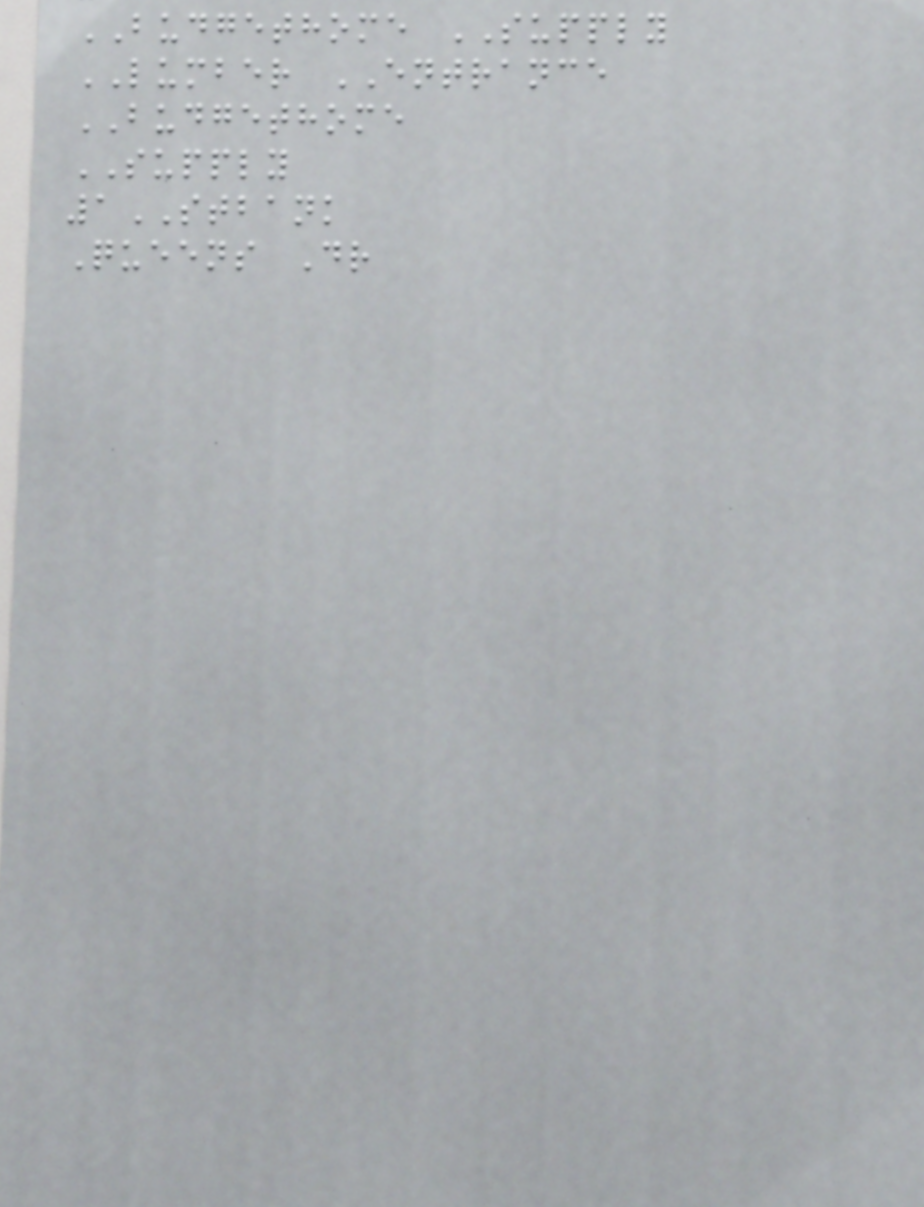BUDGETHOME SUPPLY
LUMBER ENTRANCE
BUDGETHOME
SUPPLY
1STBANK
Queens Dr
